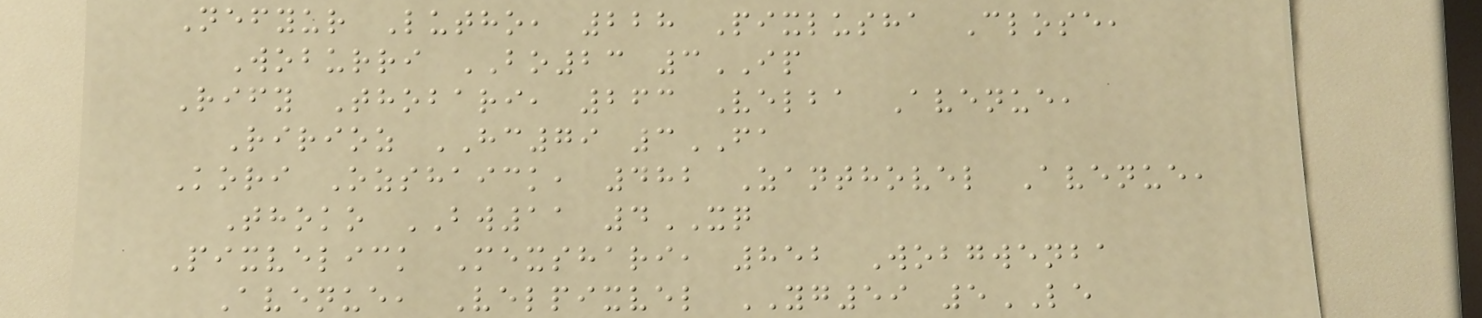Nefyur Lutho, 228 Pixlusha Close,
Woburri BO23 3IP
Rify Thobari, 263 Velba Avenue,
Ririoz HC79 3FA
Kori Ozshaick, 482 Zanthovel Avenue,
Thoko BW11 4XQ
Pixvelick Mexshari, 852 Wobgwenba
Avenue, Velpixvel YG59 5LE
